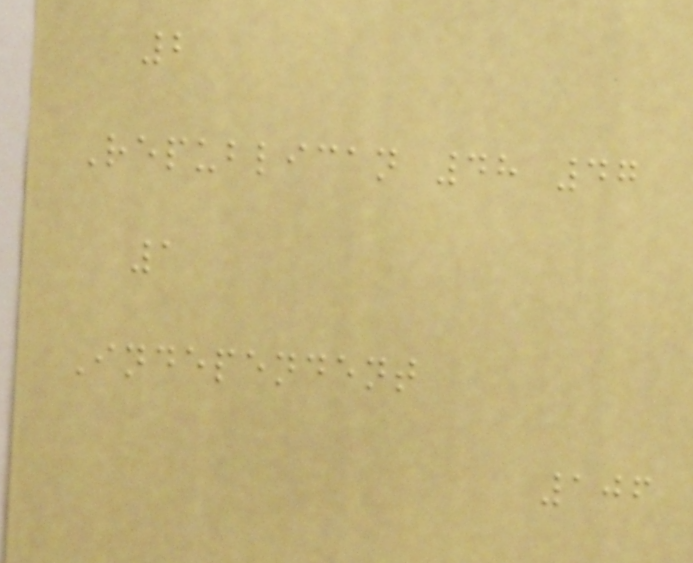2
Republican 48 47
1
Independent
106
